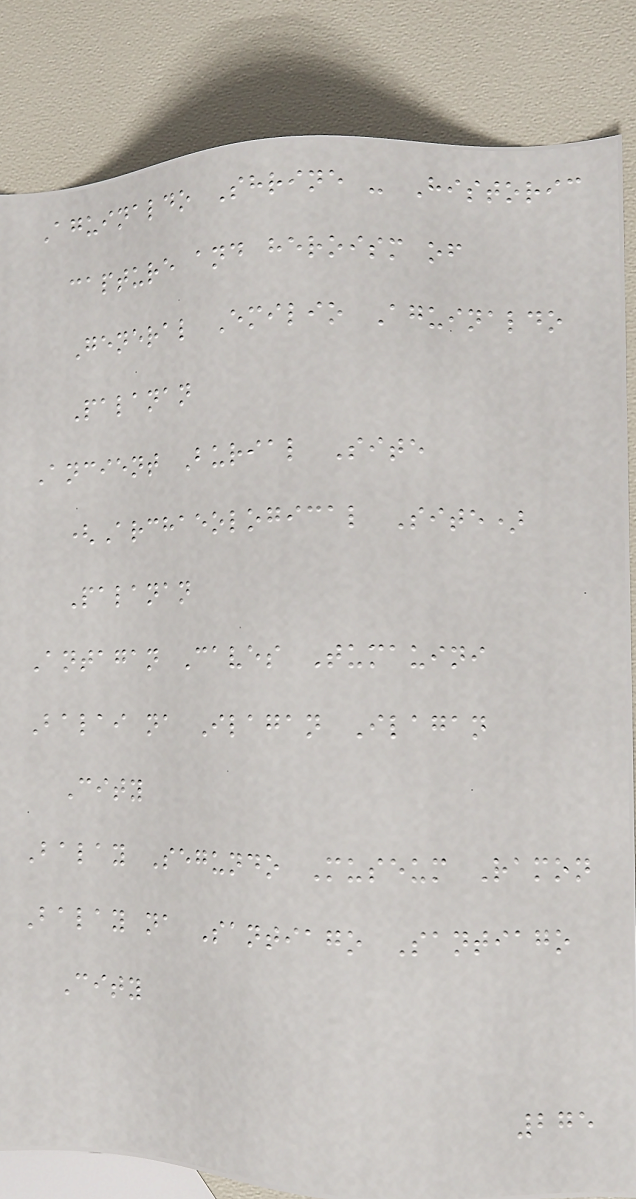Aguinaldo Shrine - Historic
capture and heroism of
General Emilio Aguinaldo
Palanan
Ancient Burial Site
(Archaeological Site)
Palanan
Antagan Caves Tumauini
Balai na Ilagan Ilagan
City
Balay Segundo Museum Ramon
Balay na Santiago Santiago
City
275
